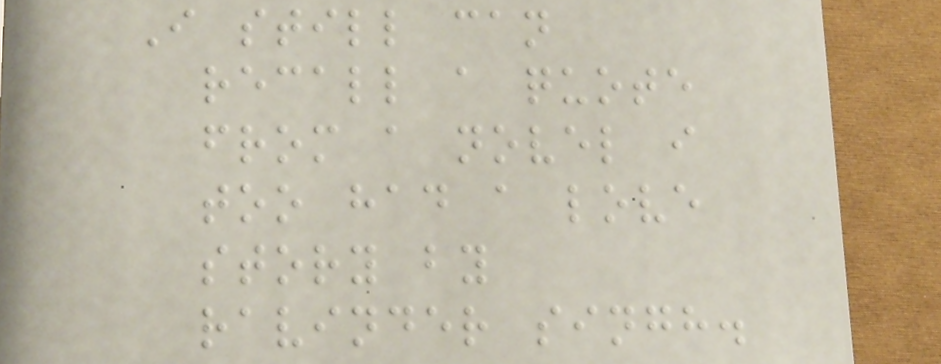I still can
recall a quote
from a novel i
too had a love
story by
ravinder singh.
